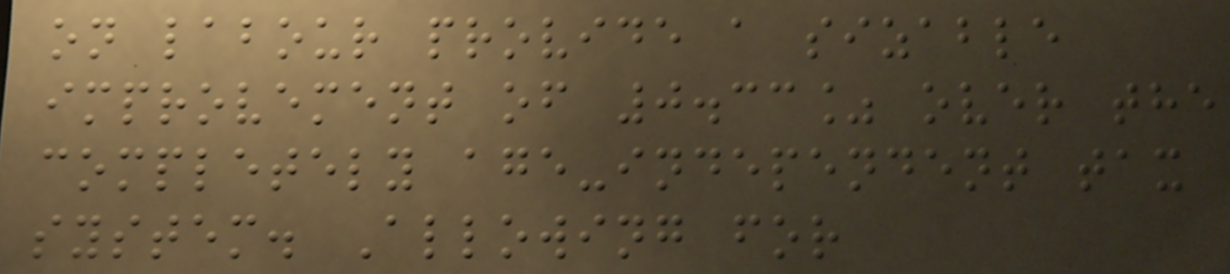on labour provide a sizable
improvement of 0.33% over the
completely age-independent tax
system. Allowing for
